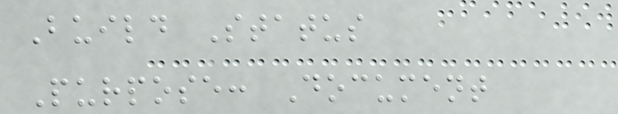Build Status
Purpose: Document
